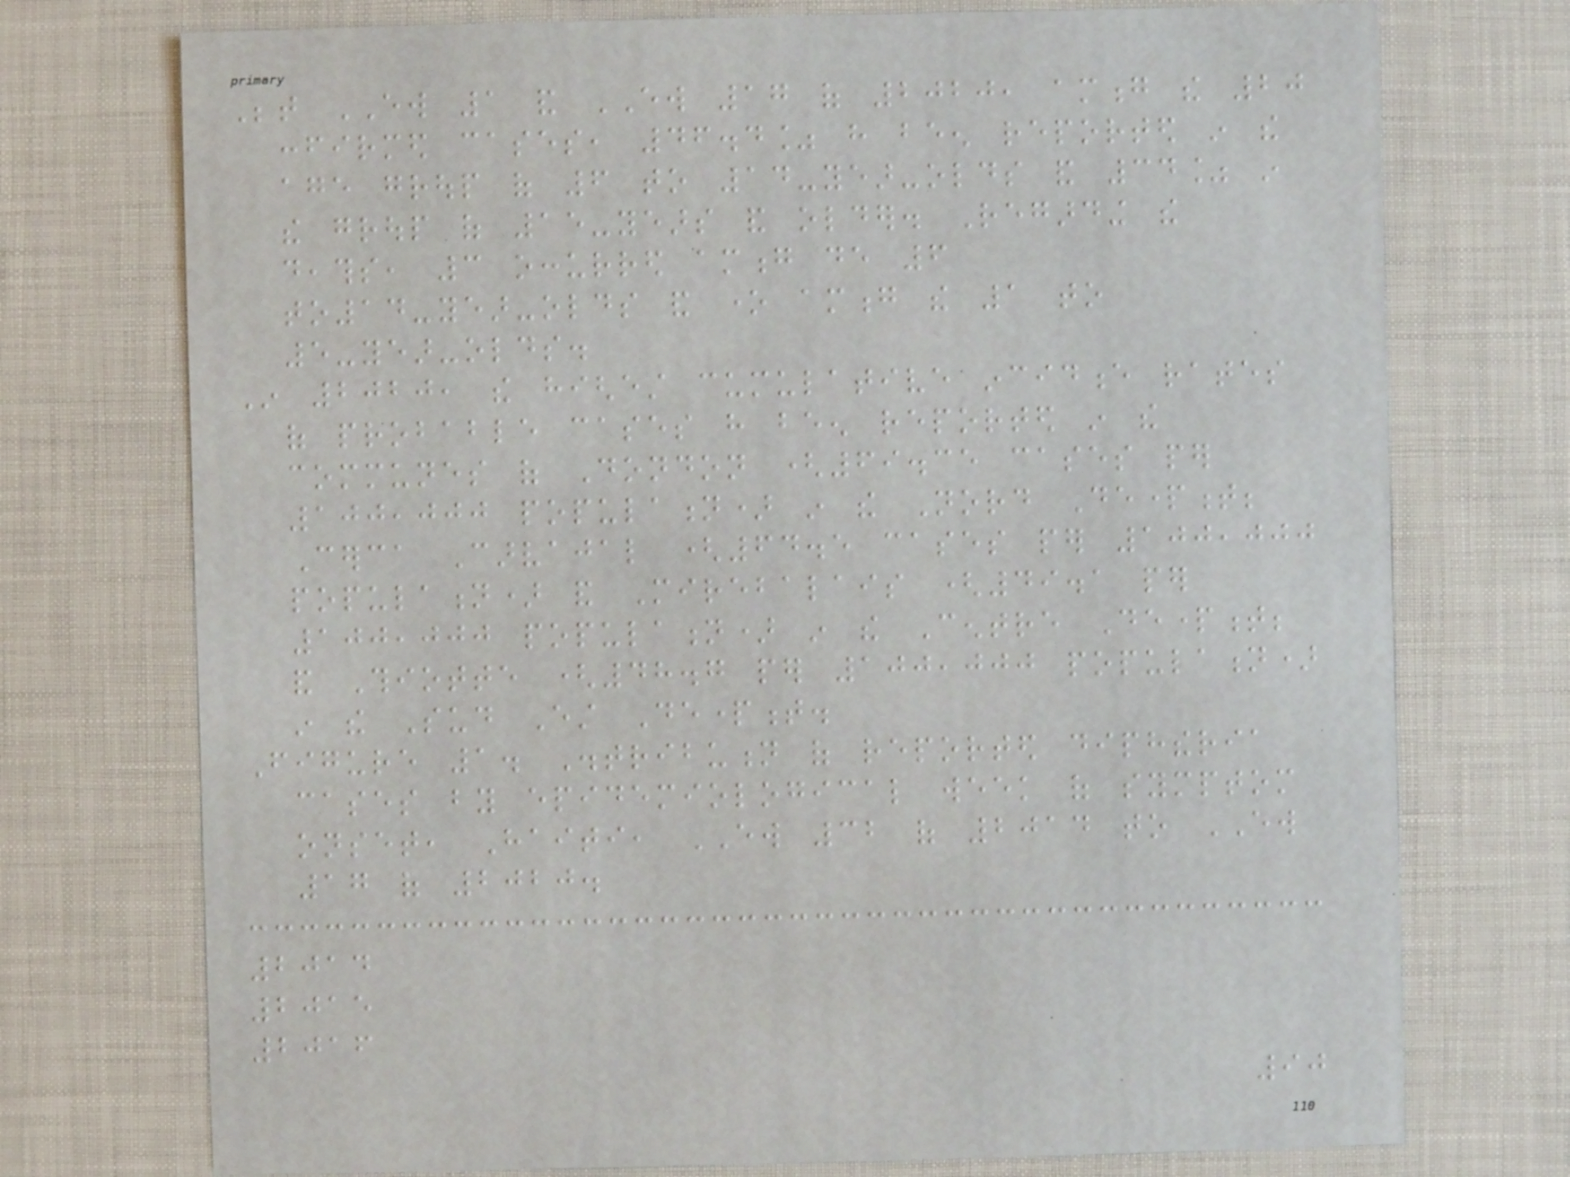Between EW 1 and EW 17 of 2020, among the 20
confirmed cases, 46.4% have been reported in the
age group of 6 to 14-year-olds and 34% in
the group of 15-years and older. Regarding the
deaths, 3 occurred among de 6
to14-year-olds and one among the 1 to
5-year-olds.
In 2020, the highest cumulative incidence rates
of probable cases have been reported in the
communes of Dondon (69.35 cases per
100,000 population) in the Nord Department;
Cerca Carvajal (64.5 cases per 100,000
population) and Mirebalais (49.1 per
100,000 population) in the Centre Department;
and Thiotte (48.7 per 100,000 population)
in the Sud Est Department.
Figure 1. Distribution of reported diphtheria
cases by epidemiological week of symptom
onset, Haiti, EW 32 of 2014 to EW
17 of 2020.
2014
2015
2016
90
